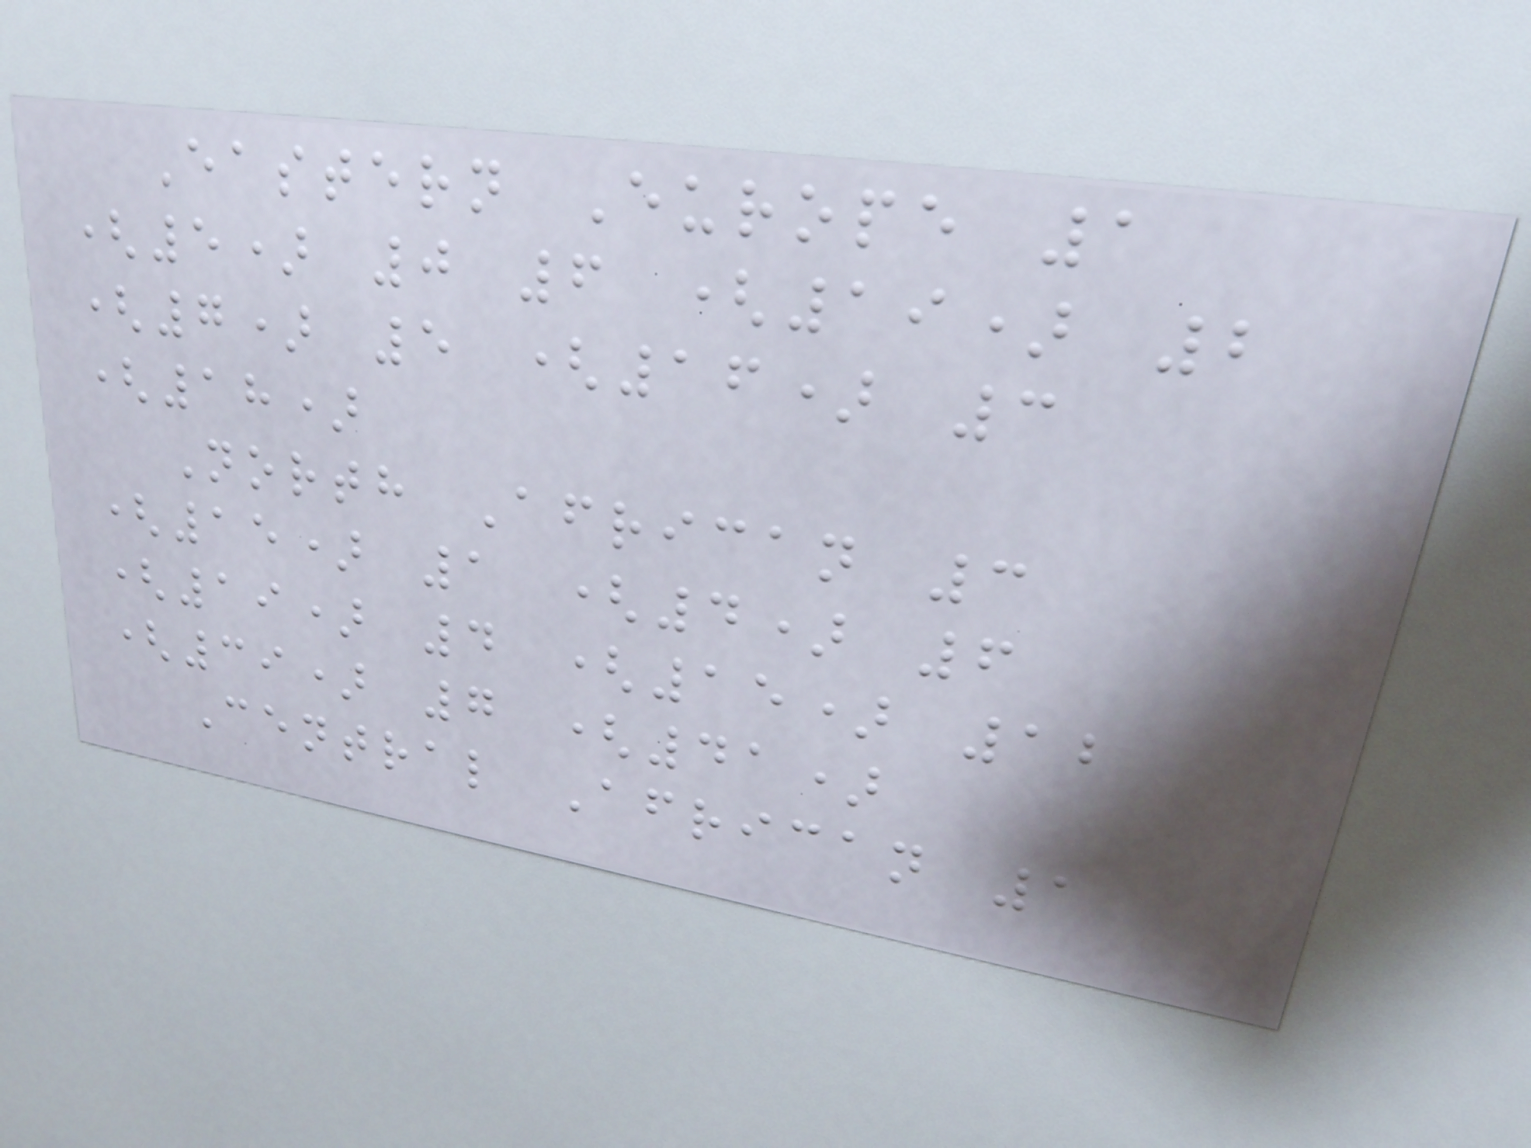Eastern Europe 1
(5) 0 6 (19) 2
(7) 5 (16) 3
(18)
North African 3
(15) 1 (4) 6
(19) 4 (15) 12
(39) 7 (41)
Central African 1
